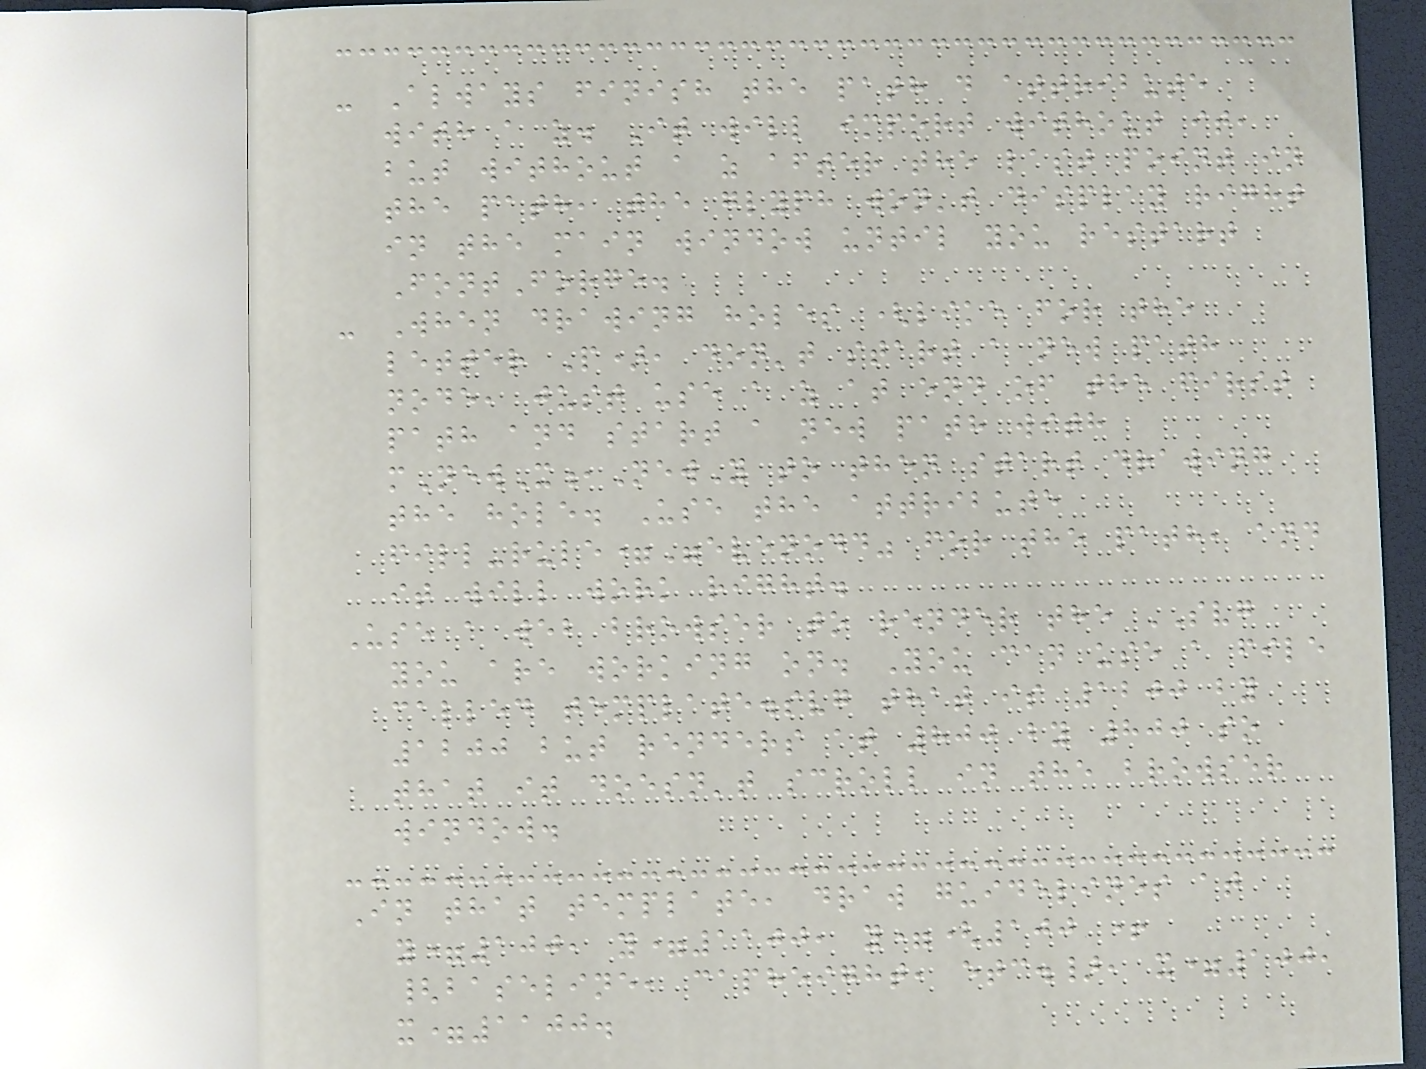- Always finish the path d attribute
with a z. It will import without it,
but without a z after the last point in
the path, the glyph won't display right
in the main window until you restart
FontForge.
- When drawing holes (like for the
letter P), don't start a new path
node, just use a z at end of the first
path and start a new path with
mNewX,NewY to then start drawing
the hole. Use the attribute
fill-rule="evenodd" for the path, and
it will work right.
Use a web browser to render the SVG
you are working on. You can use a file
called template.svg that is 1200 by
1200 but renders at 800 by 800 so
that it doesn't scroll in the browser
window.
In that template, draw guidelines at
y=100, y=1100, y=(100 +
{baseline, capheight, etc.}, x=100,
x=1100.
